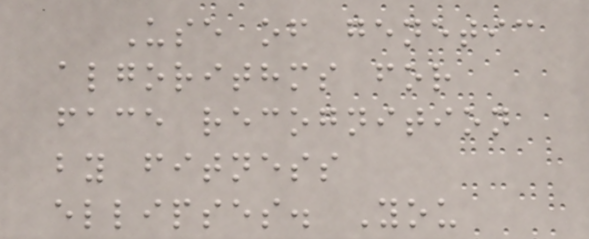Use of genetic
algorithms for
face recognition
by fitness
ellipses. You
